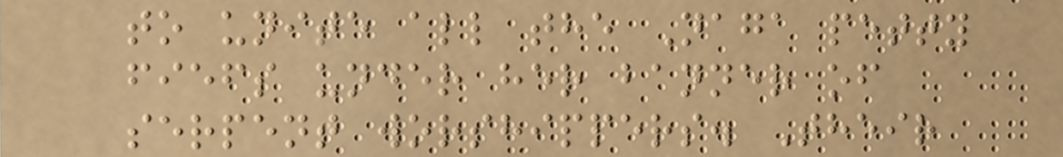to unite all the Naga petty
fiefs under her banner of
serpent worshippers. Their
